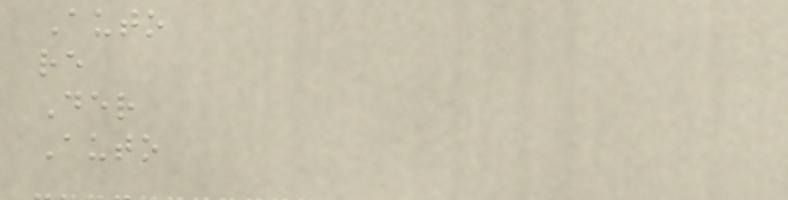Auto
re
Der
Auto
